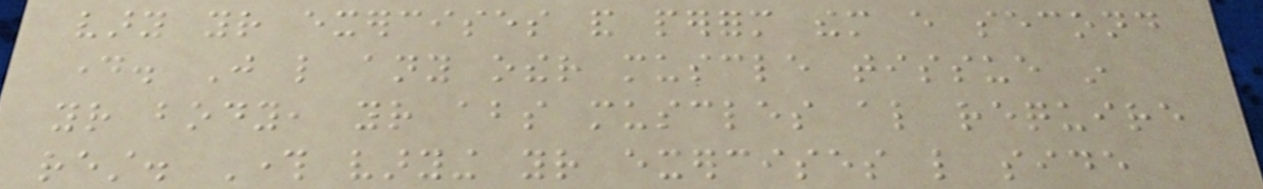vary your exercises and perform them every second
day. Just like any other muscle tissue in
your body, your abs muscles also require
rest. Through varying your exercises like side
